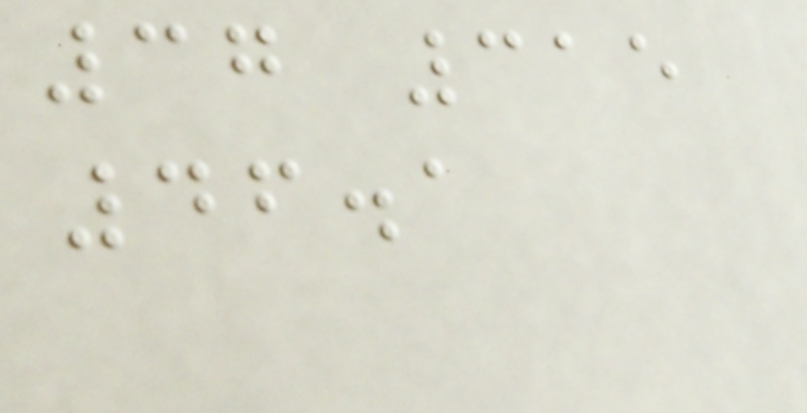37 315
46.1
